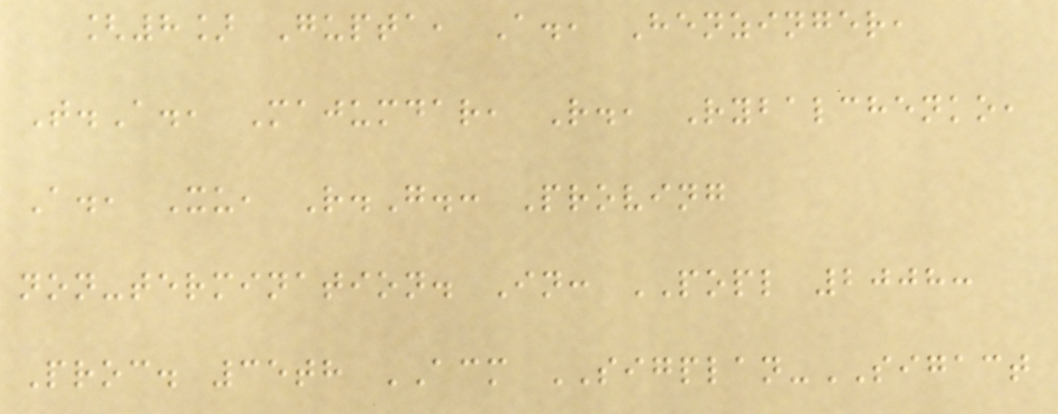[8] Gupta, A., Henzinger,
T.A., Majumdar, R., Rybalchenko,
A., Xu, R.G.: Proving
non-termination. In: POPL 2008:
Proc. 35th ACM SIGPLAN-SIGACT
